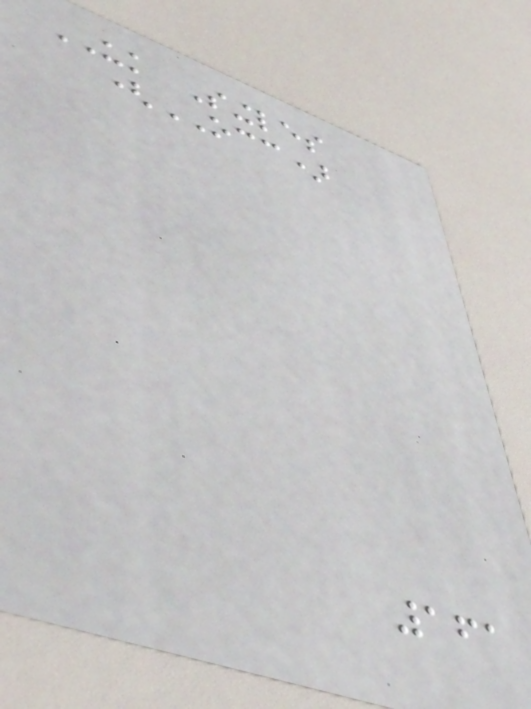UK Singles
(OCC)
161
